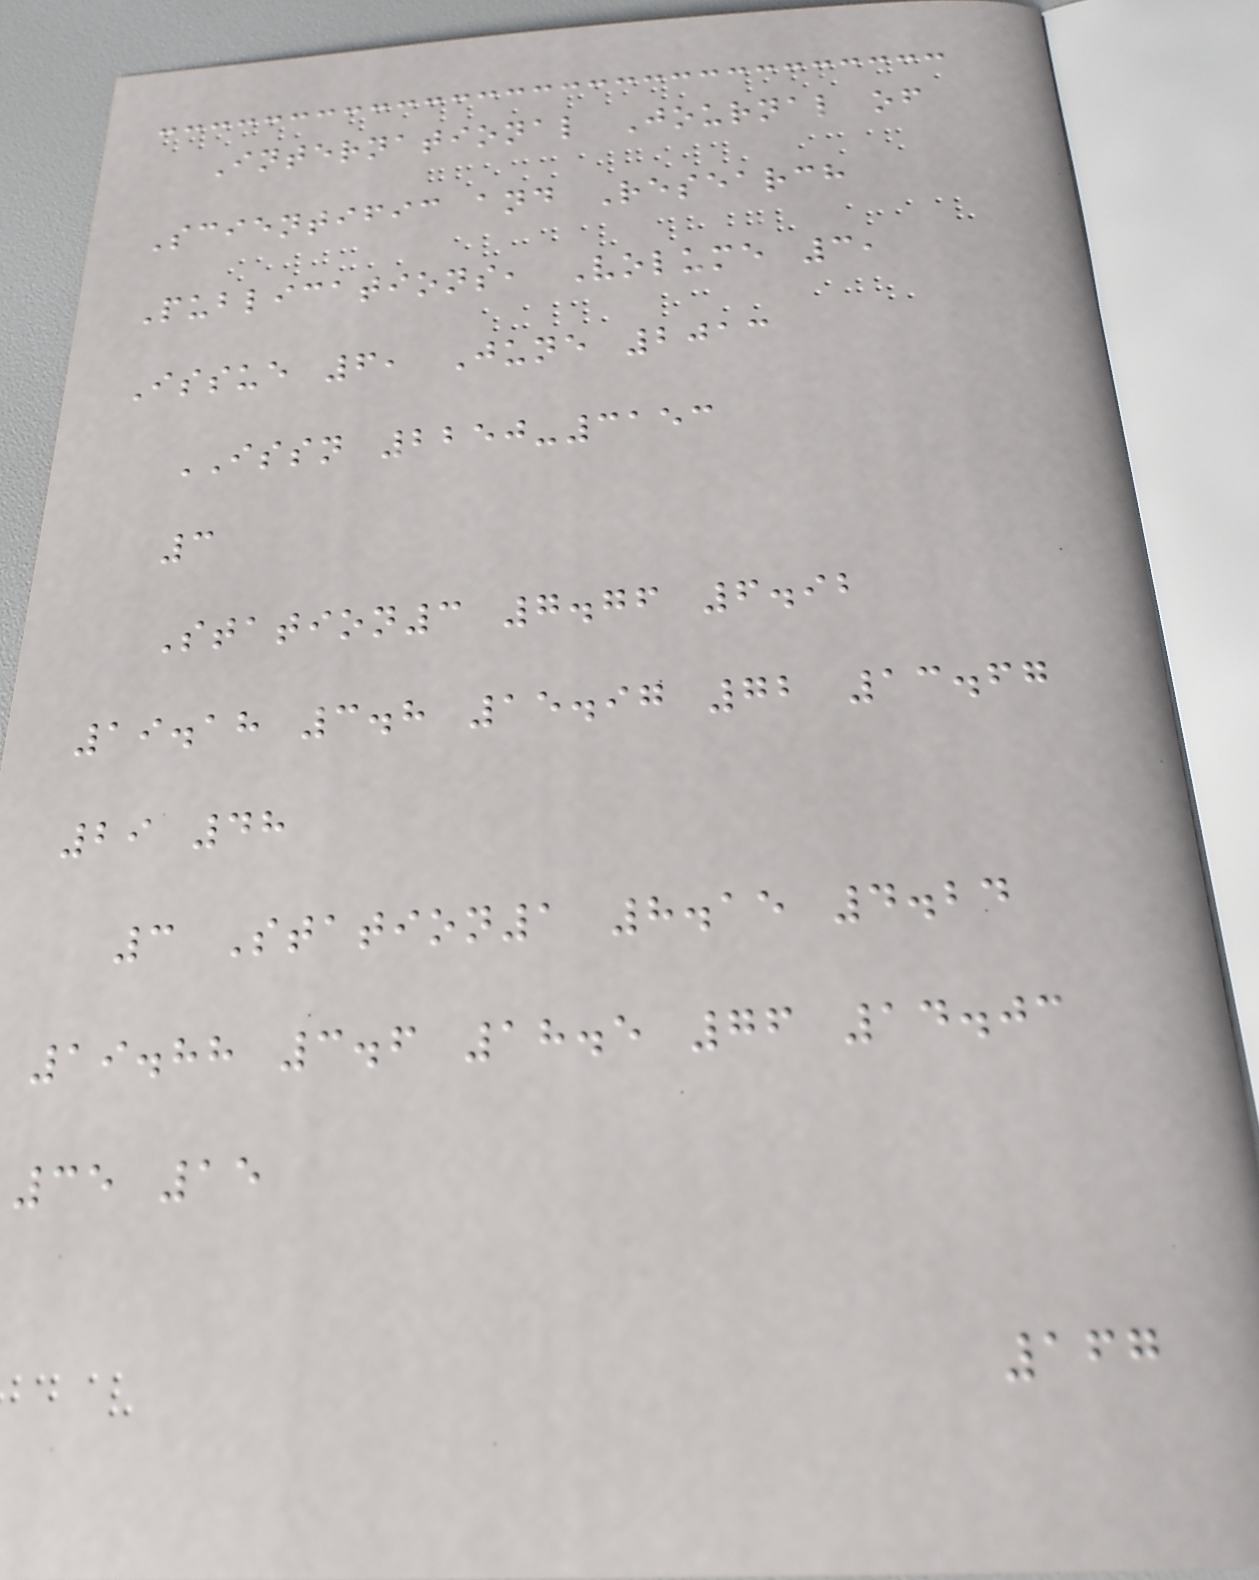International Journal of
Scientific and Research
Publications, Volume 3,
Issue 6, June 2013
ISSN 2250-3153
3
Station3 7.76 6.92
19.18 3.8 15.97 72 13.67
29 48
3 Station1 8.15 4.24
19.88 3.6 18.5 76 14.03
35 15
167
